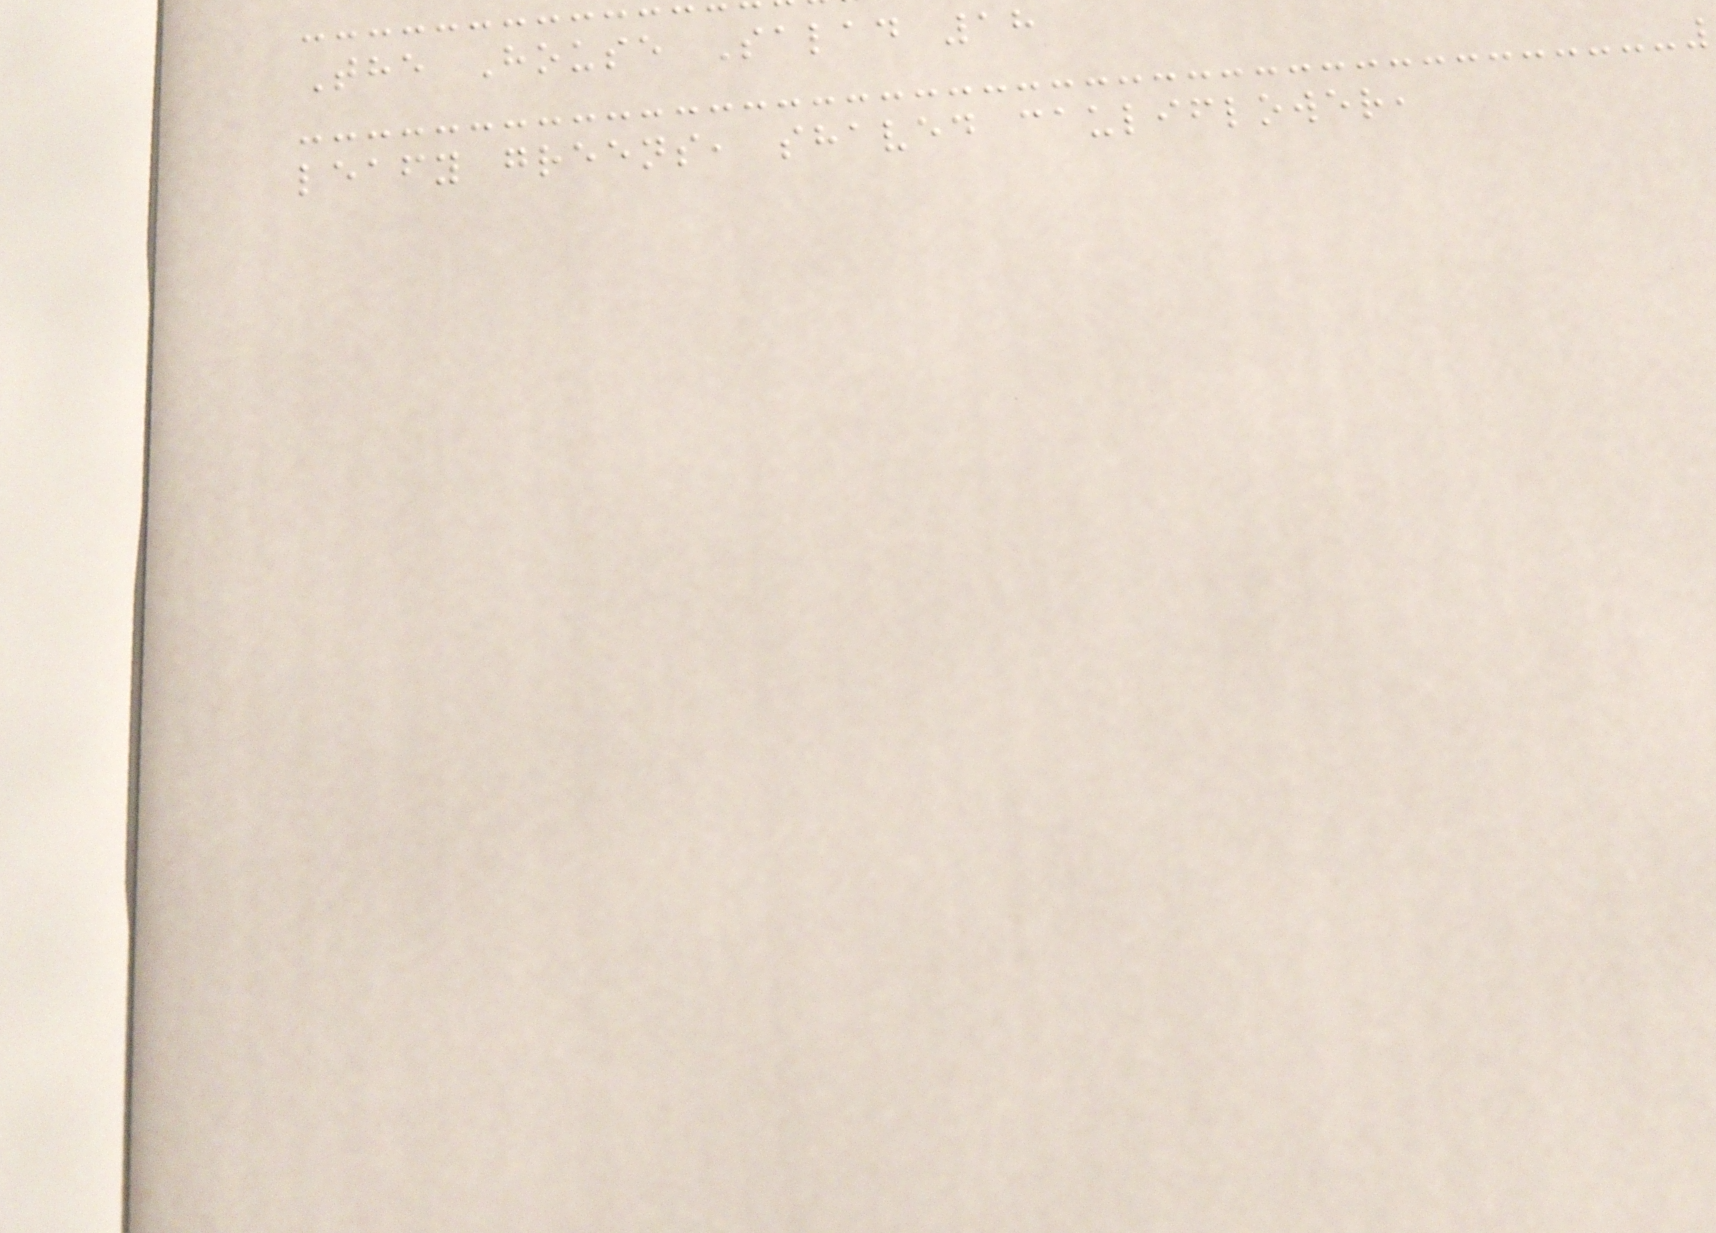The House Salad 18
leafy greens, shaved cauliflower,
